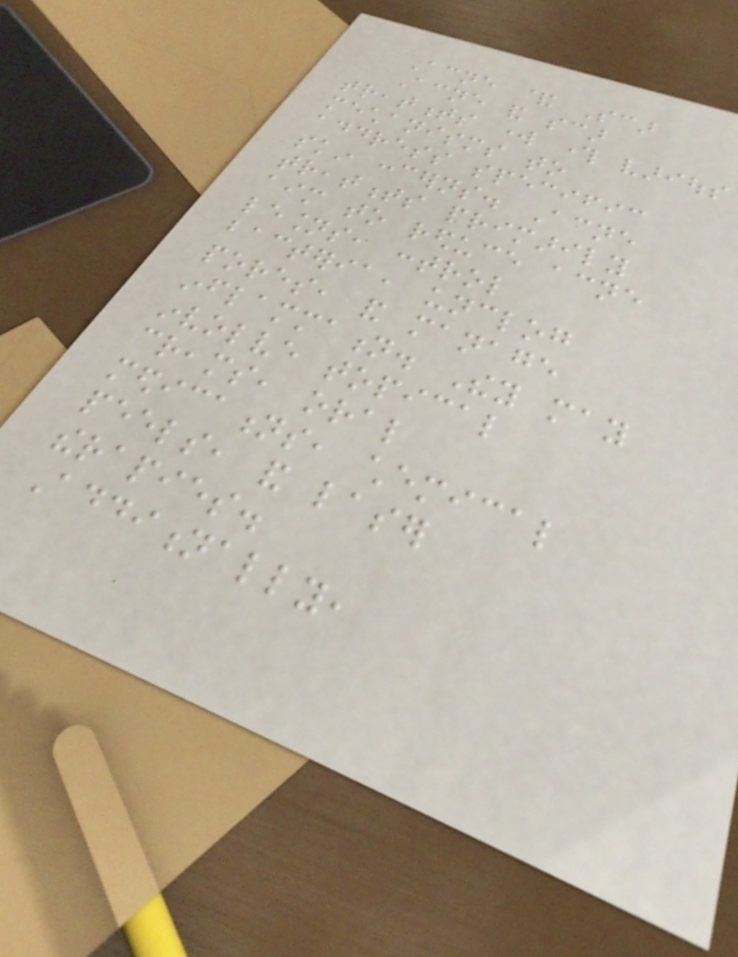Acne & Scar
Acne and scar
treatments work through various
mechanisms to
address specific
skin concerns. Acne
treatments primarily
aim to reduce acne
lesions, control
bacteria, unclog
pores, and manage
inflammation. They may
involve topical
creams, oral
medications, chemical
peels, and laser
therapies.
Additionally,
